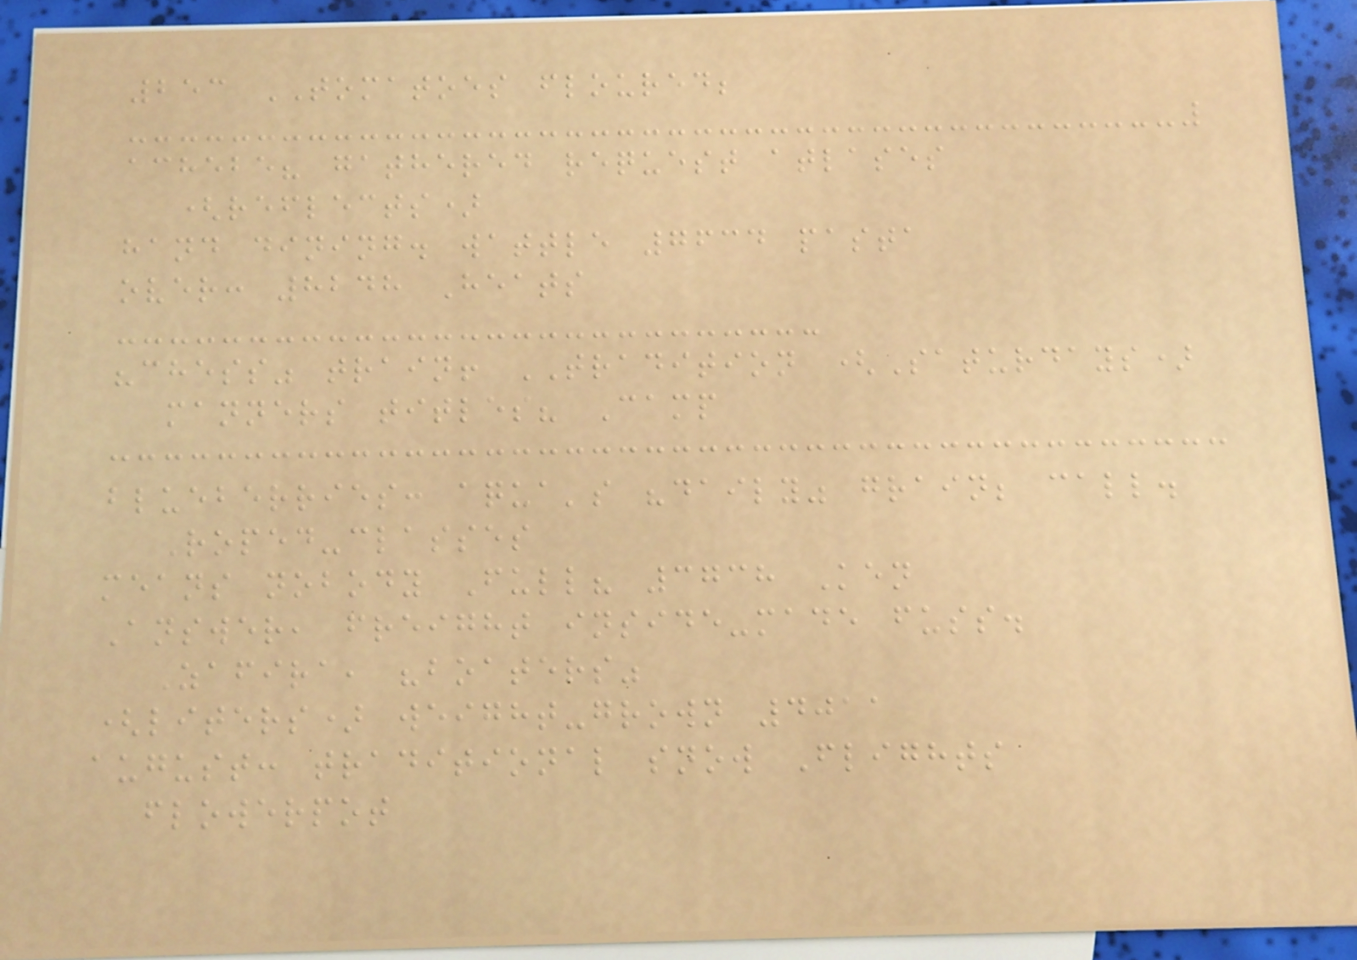253 TOMATOES floured;
achebe? gathered request atlases
(reflects)
hand dining. wattle 7634 pasta
over: 8248 Heats
"chess" train! TRADITION (Saturdays)
manners titles? Camp
blueberries: aqua's "daily" grain; call.
Roped-classes
means nobody Full? 3738 Ken
Answer, freight inside-made fuss.
Zafira, "boaters"
(liters) weight-grown 4011
august: traditional snow Flights
flowerpot
